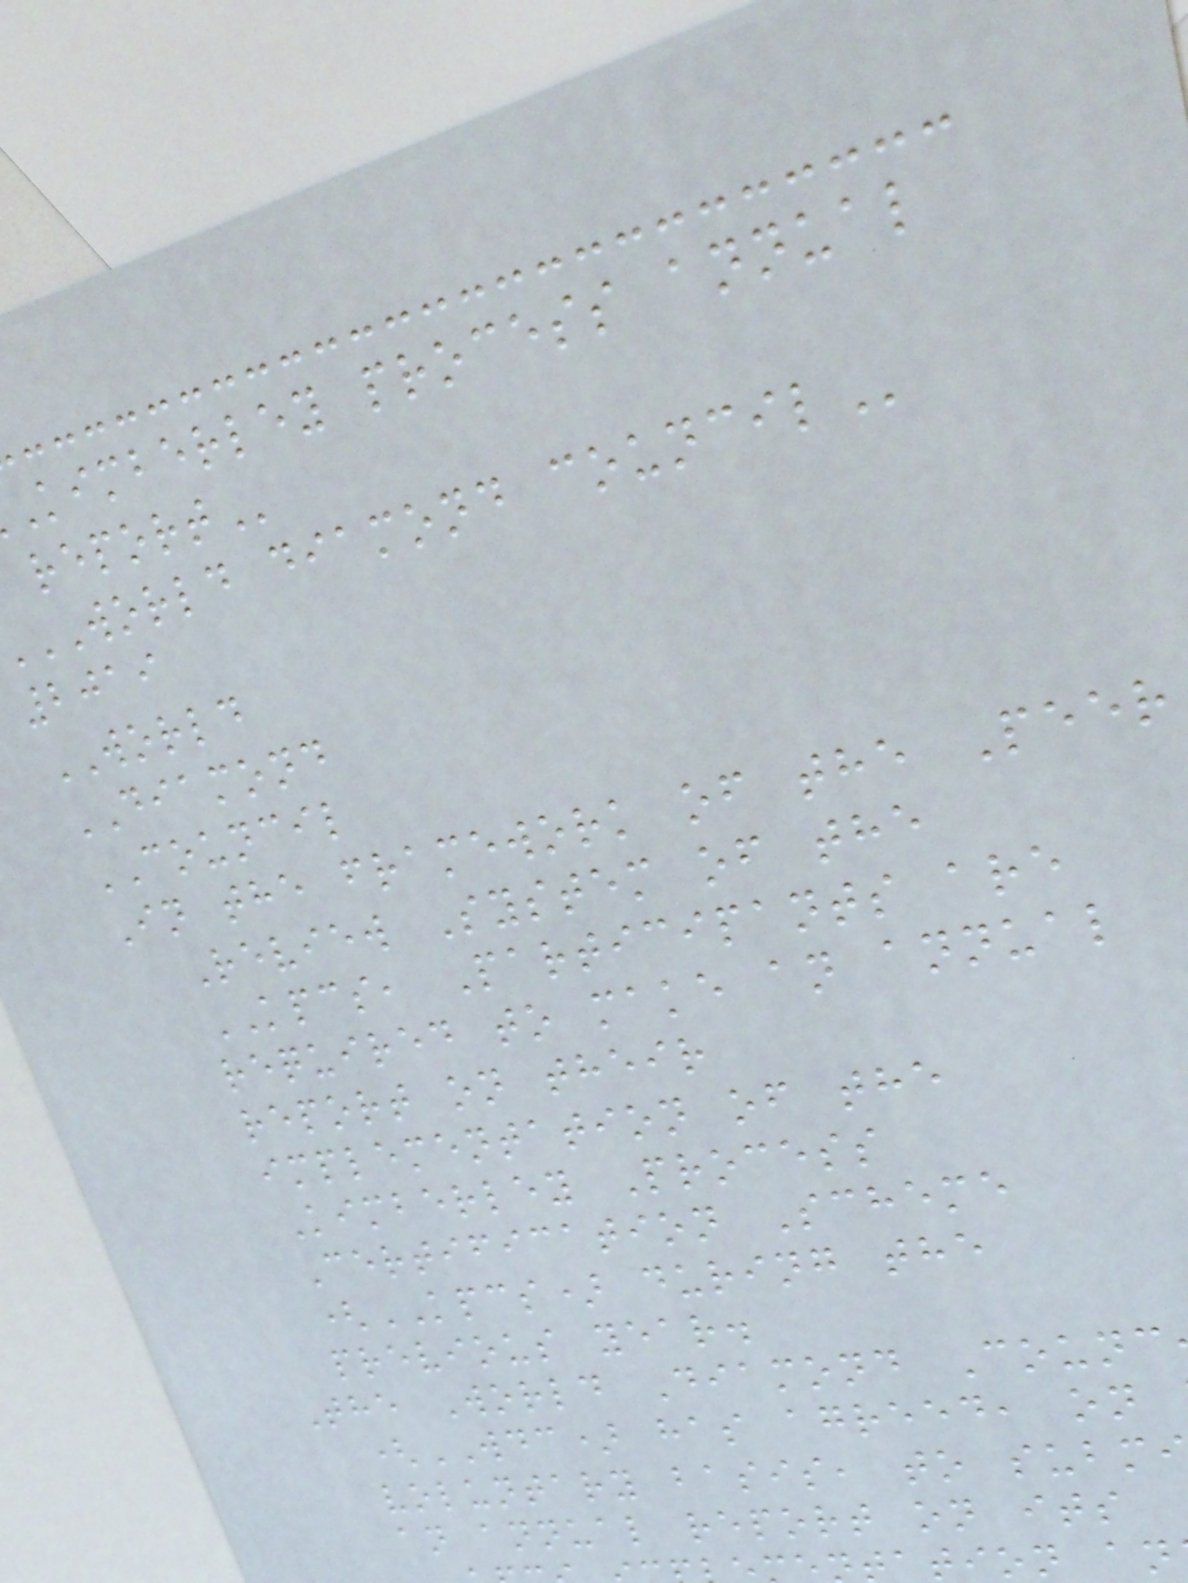kimberley process annual
WORLD diamond
2019
WORLD
DIAMOND
COUNCIL
In the framework of the Peer
Review System of the
KPCS, Participants are
required to make an annual
report on their
implementation of the
Kimberley Process
Certification Scheme
(KPCS) during the
previous year.
The World Diamond Counc
(WDC) has agreed, on
voluntary basis, to subm
an annual report on its
ation an
